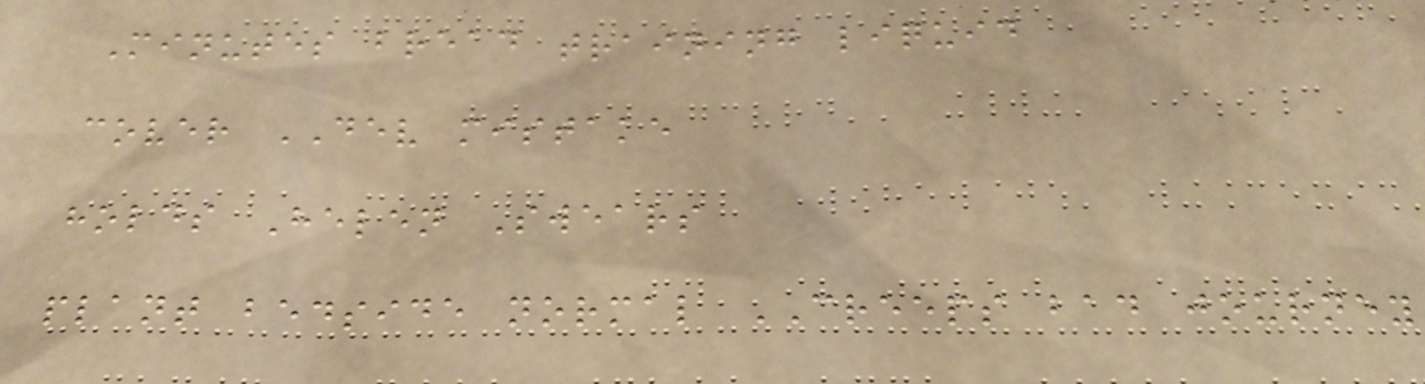Minutes bread training liquid
cover DEV mistake
holds Helen Swears
plant bedside normal CREEPS bad journey
